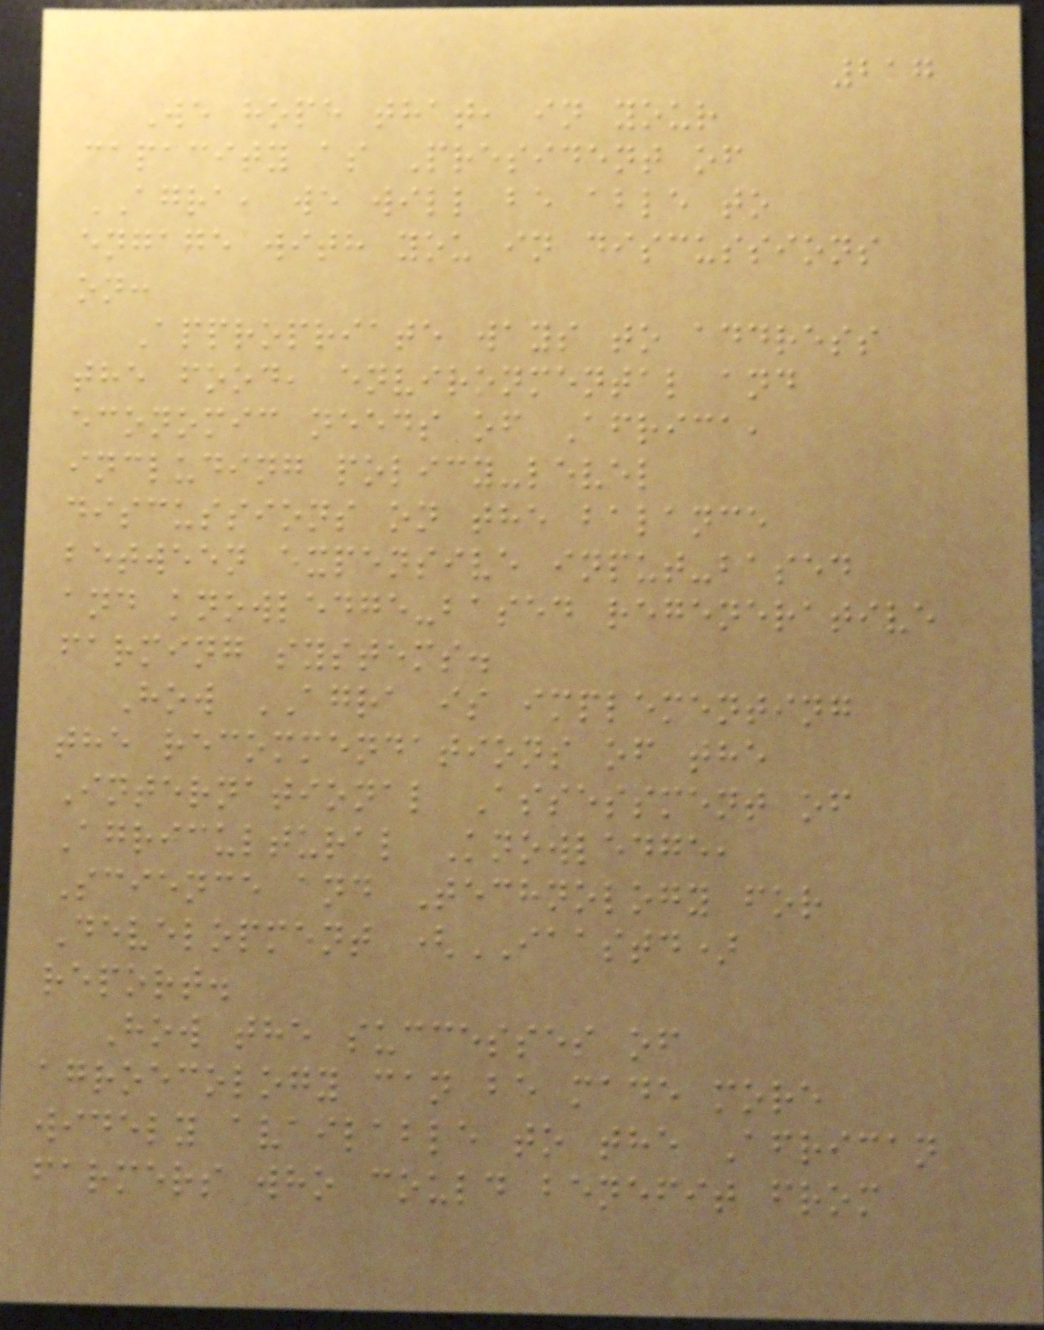217
We hope that, in your
capacity as President of
AGRA, we will be able to
engage with you in discussions
on:
Appropriate ways to address
the food, environmental and
economic needs of Africa,
including policy-level
discussions on the balance
between expensive input-based
and knowledge-based regenerative
farming systems.
How AGRA is implementing
the recommendations of the
International Assessment of
Agricultural Knowledge,
Science and Technology for
Development (IAASTD)
report.
How the successes of
agroecology can be made more
widely available to the African
farmers who could benefit from
